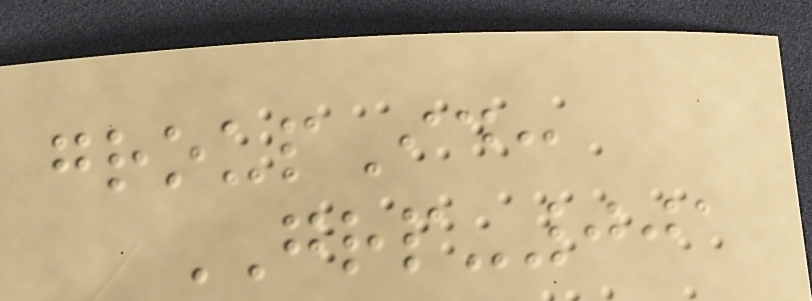groupId:
GRP-001
